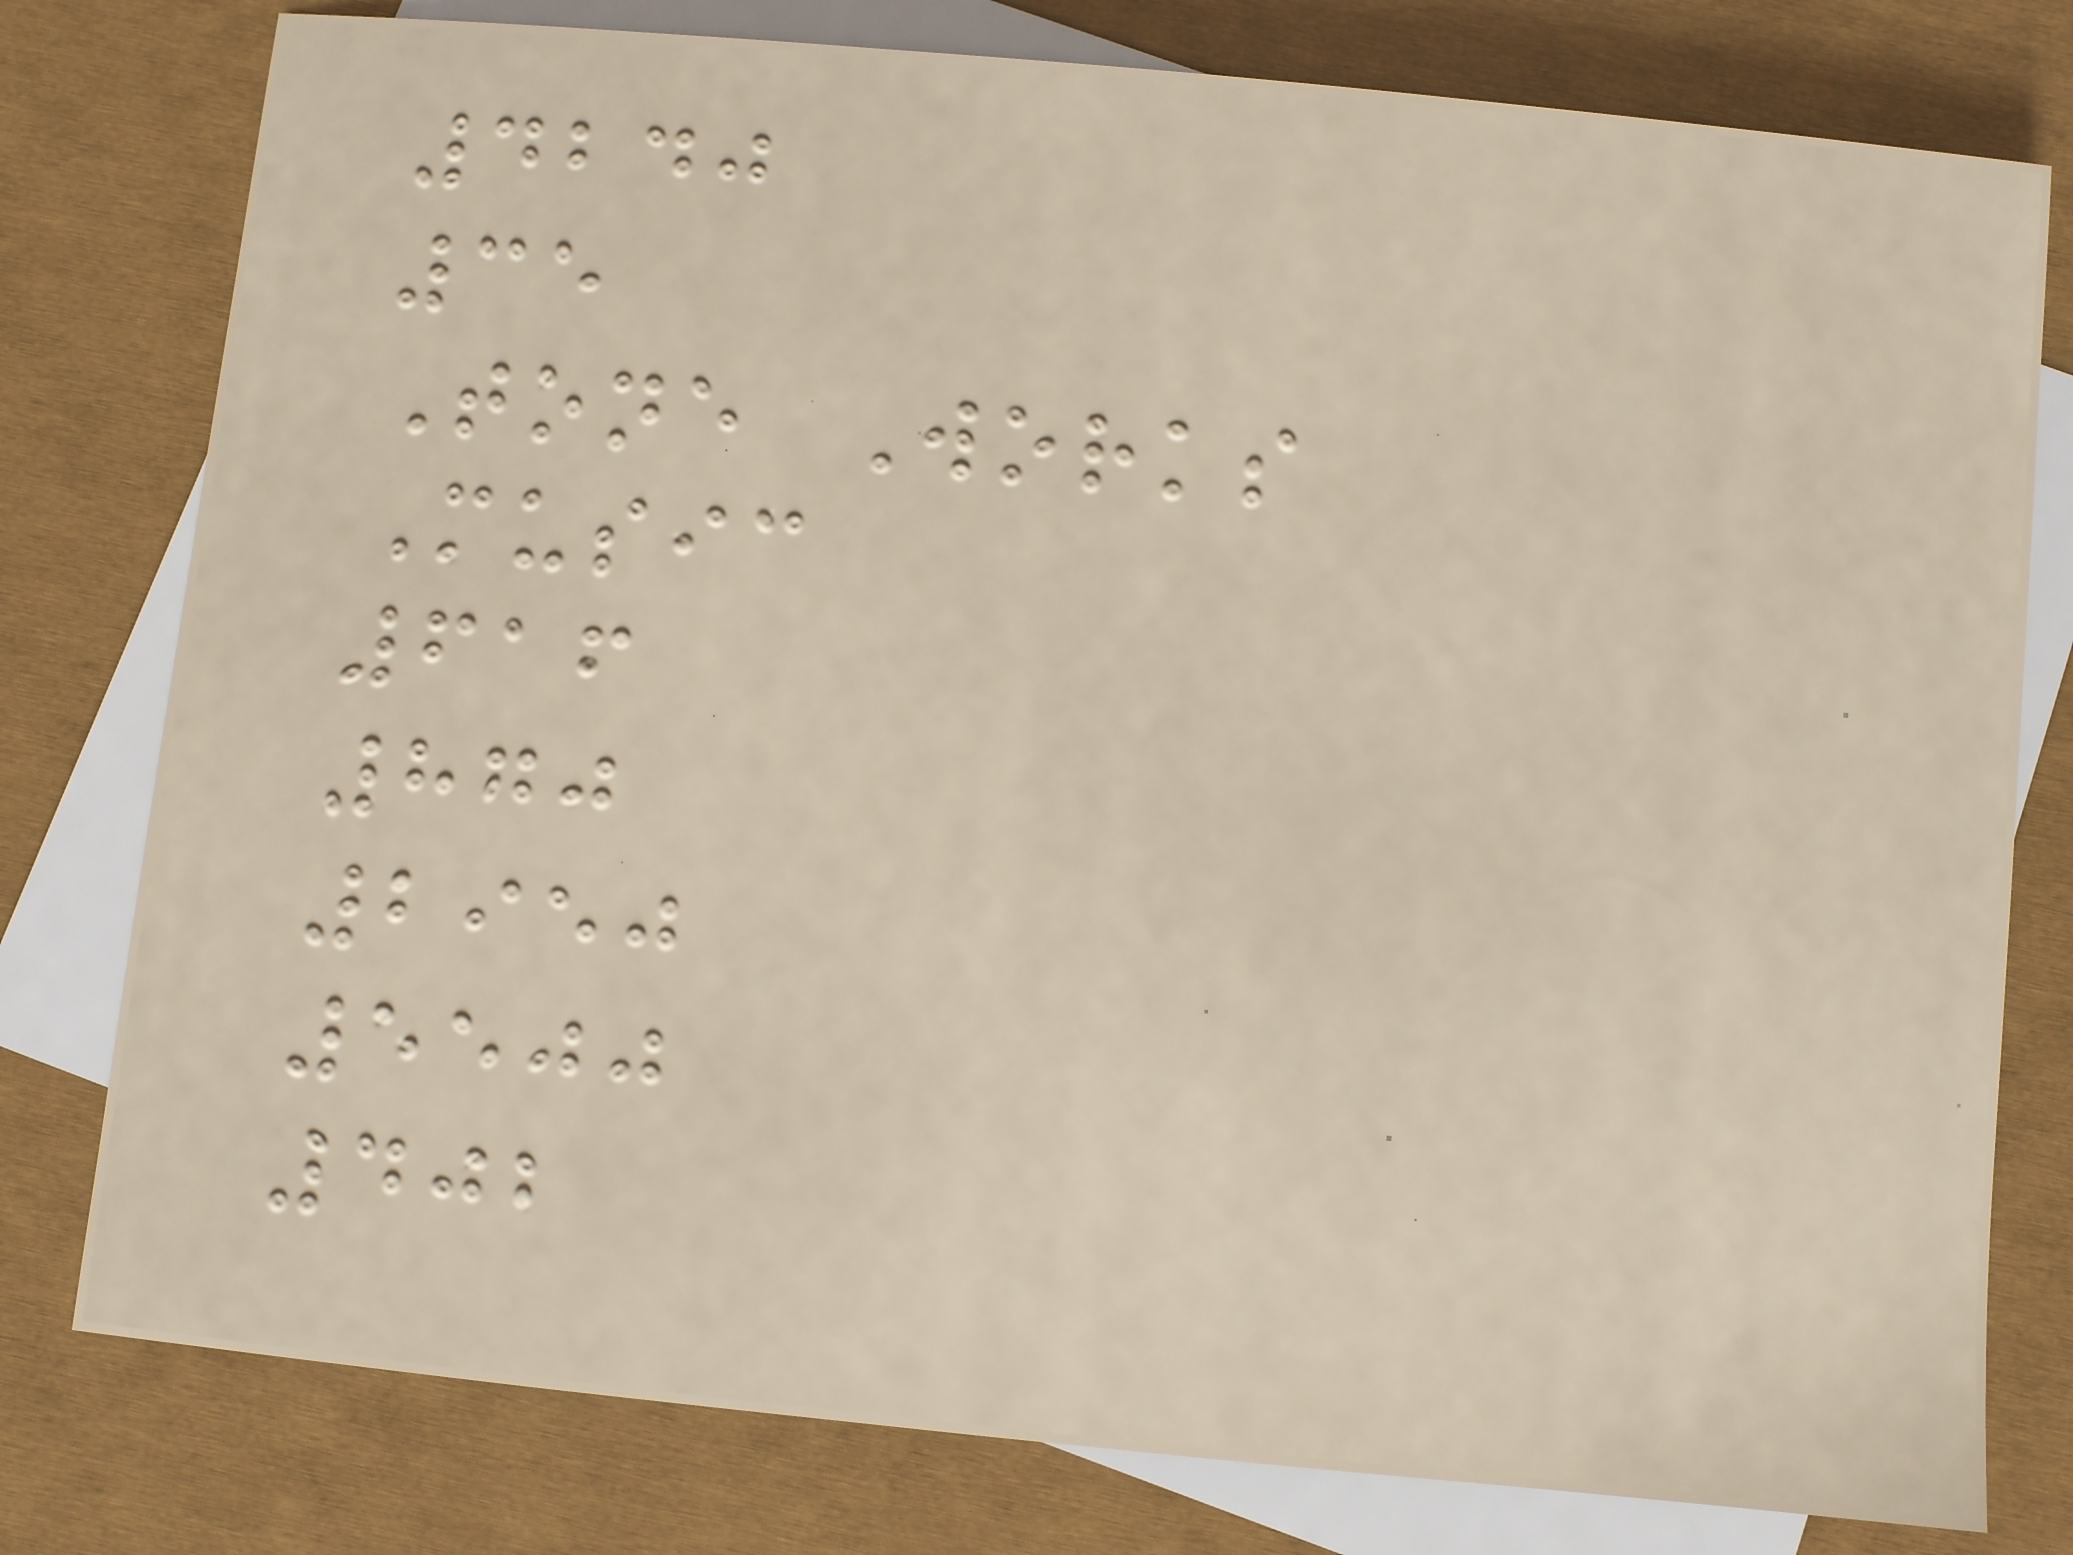4240
35
Tone Works
Music
616
870
2950
5500
402
